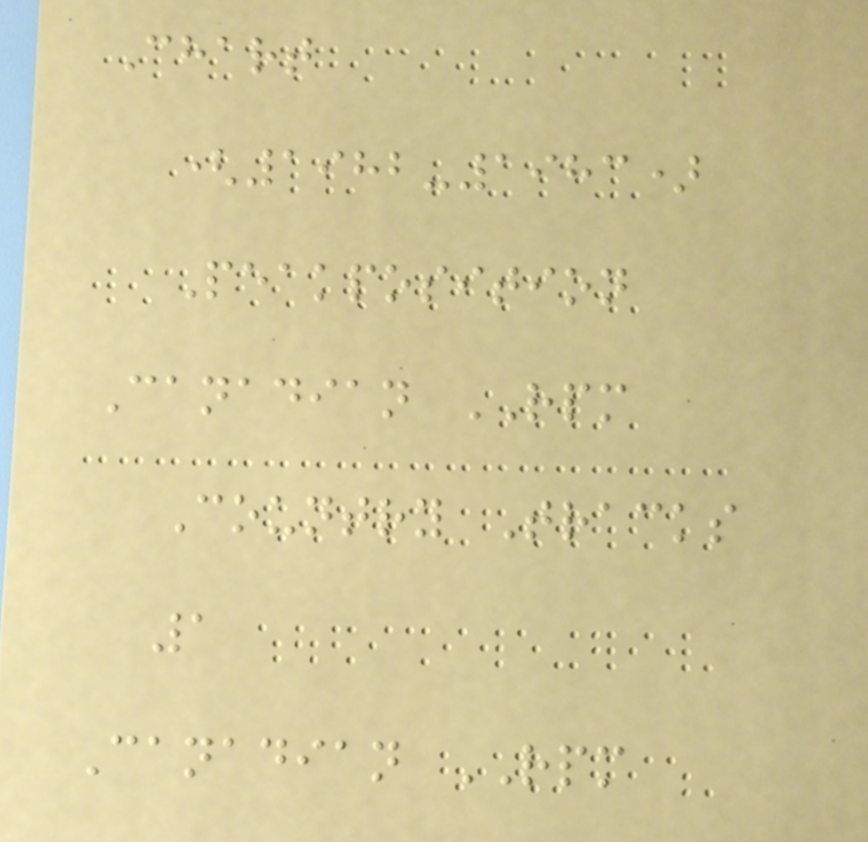Chart
(1982-1983)
Peakposition
Canadian RPM
Country Tracks
1
Canadian RPM
